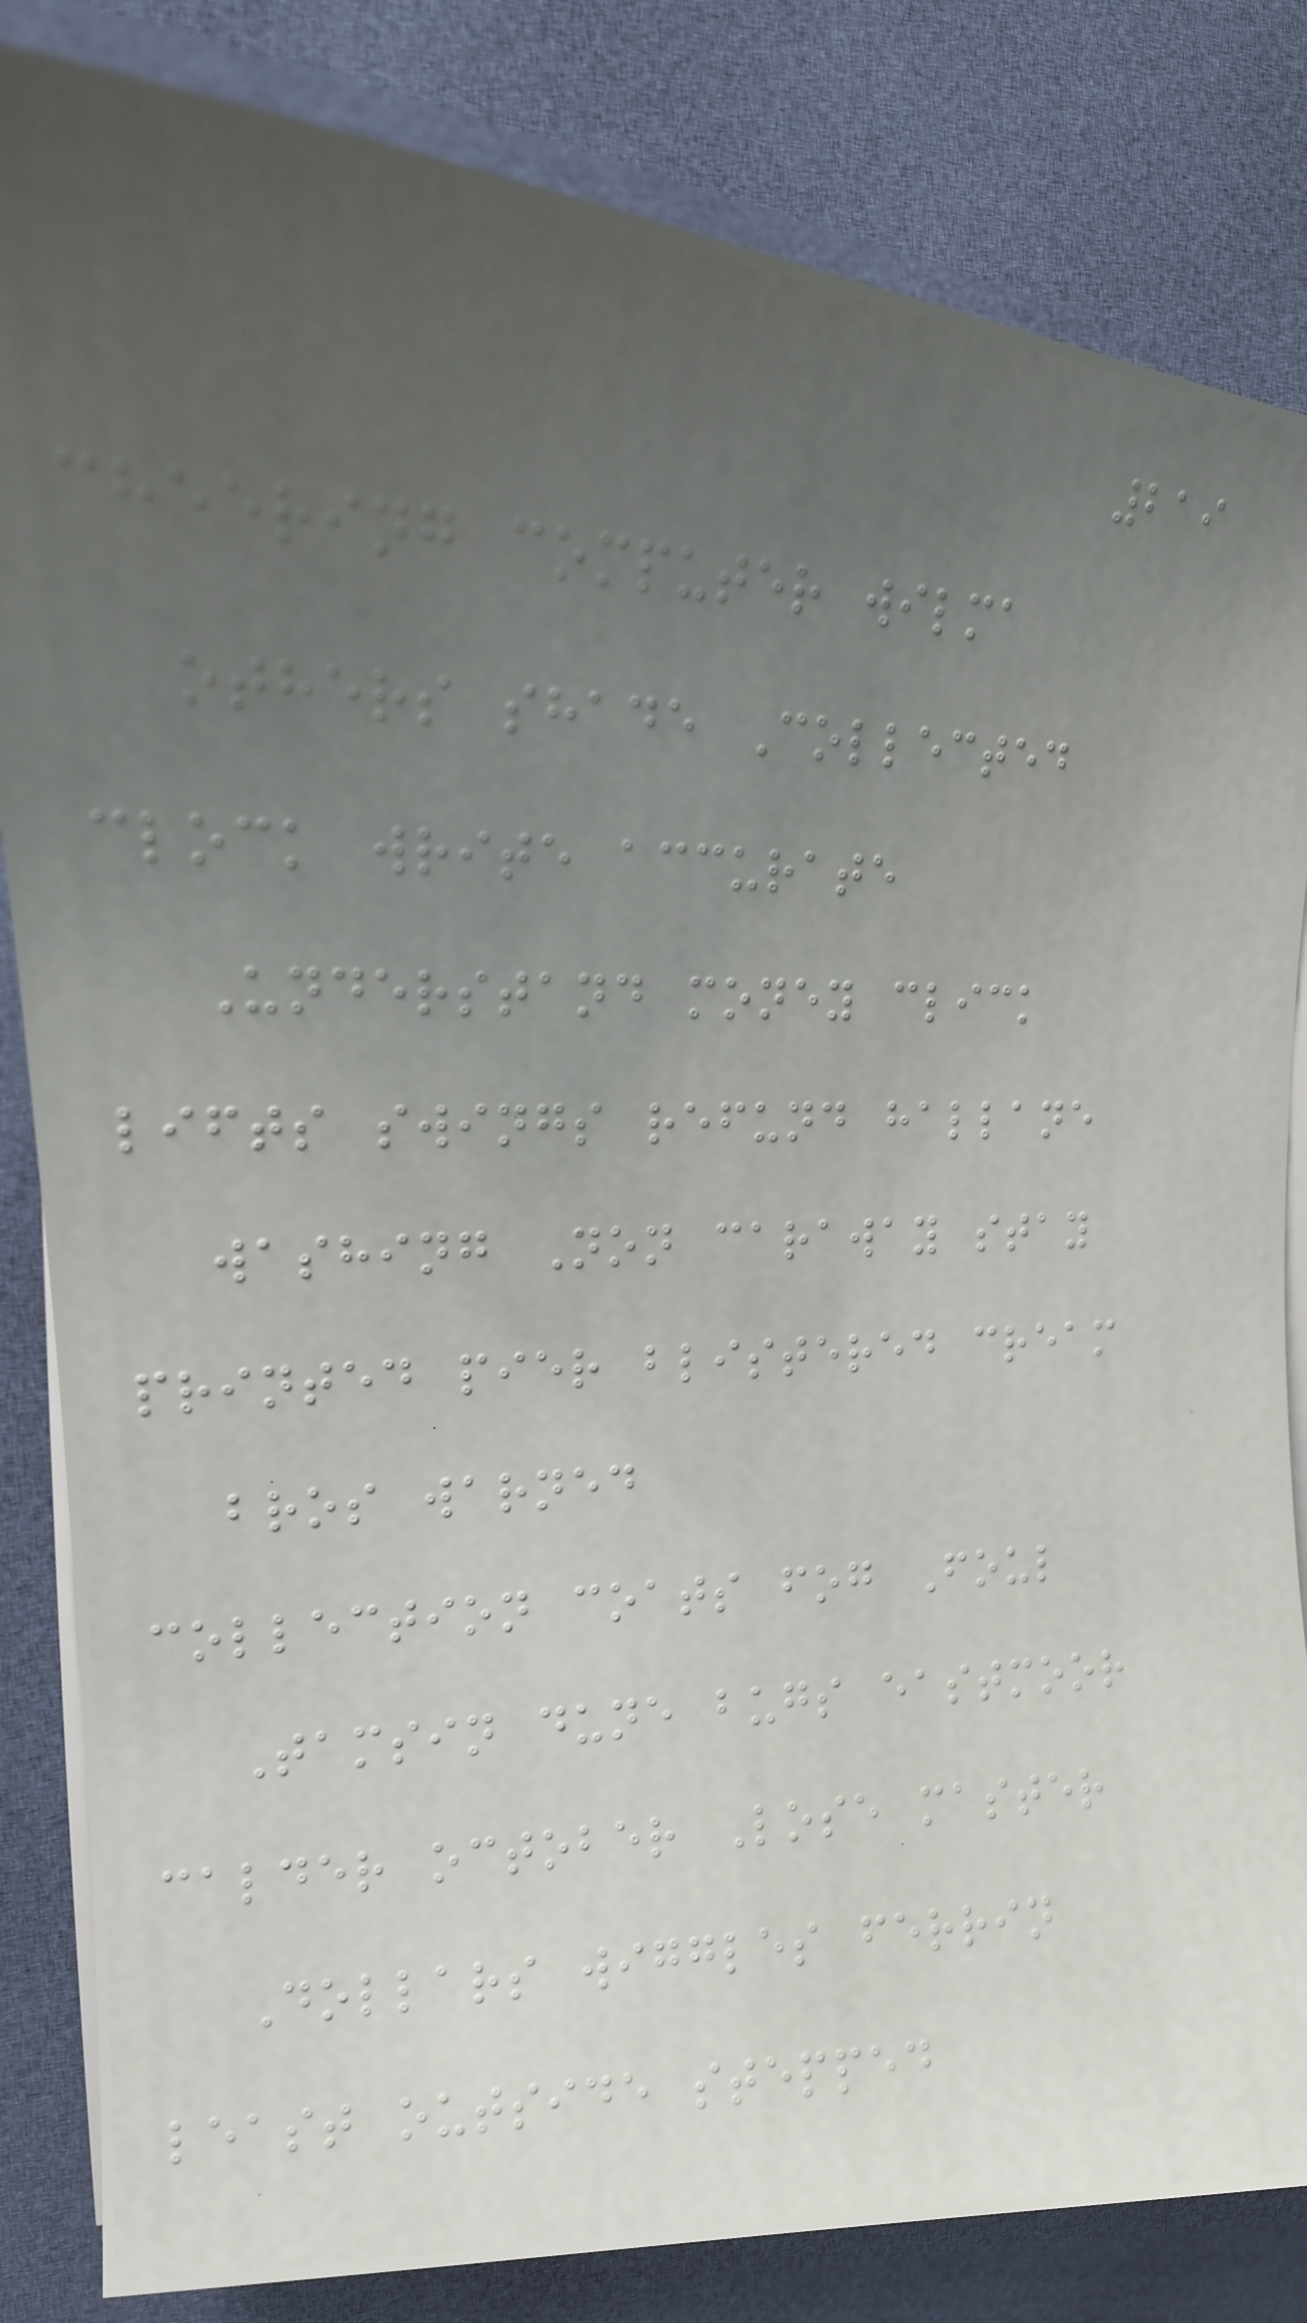219
cheering computer wilma
others shade Collected
clock write accurate
Understand money click
lifts swings refund hallane
washing Non caraway stay
printed pier blistered cream
bros warned
collection coats fog Foul
Tamsin dune bugs eastmoor
calder october Lose master
Dollars wiggles ferrin
least outside stepped
